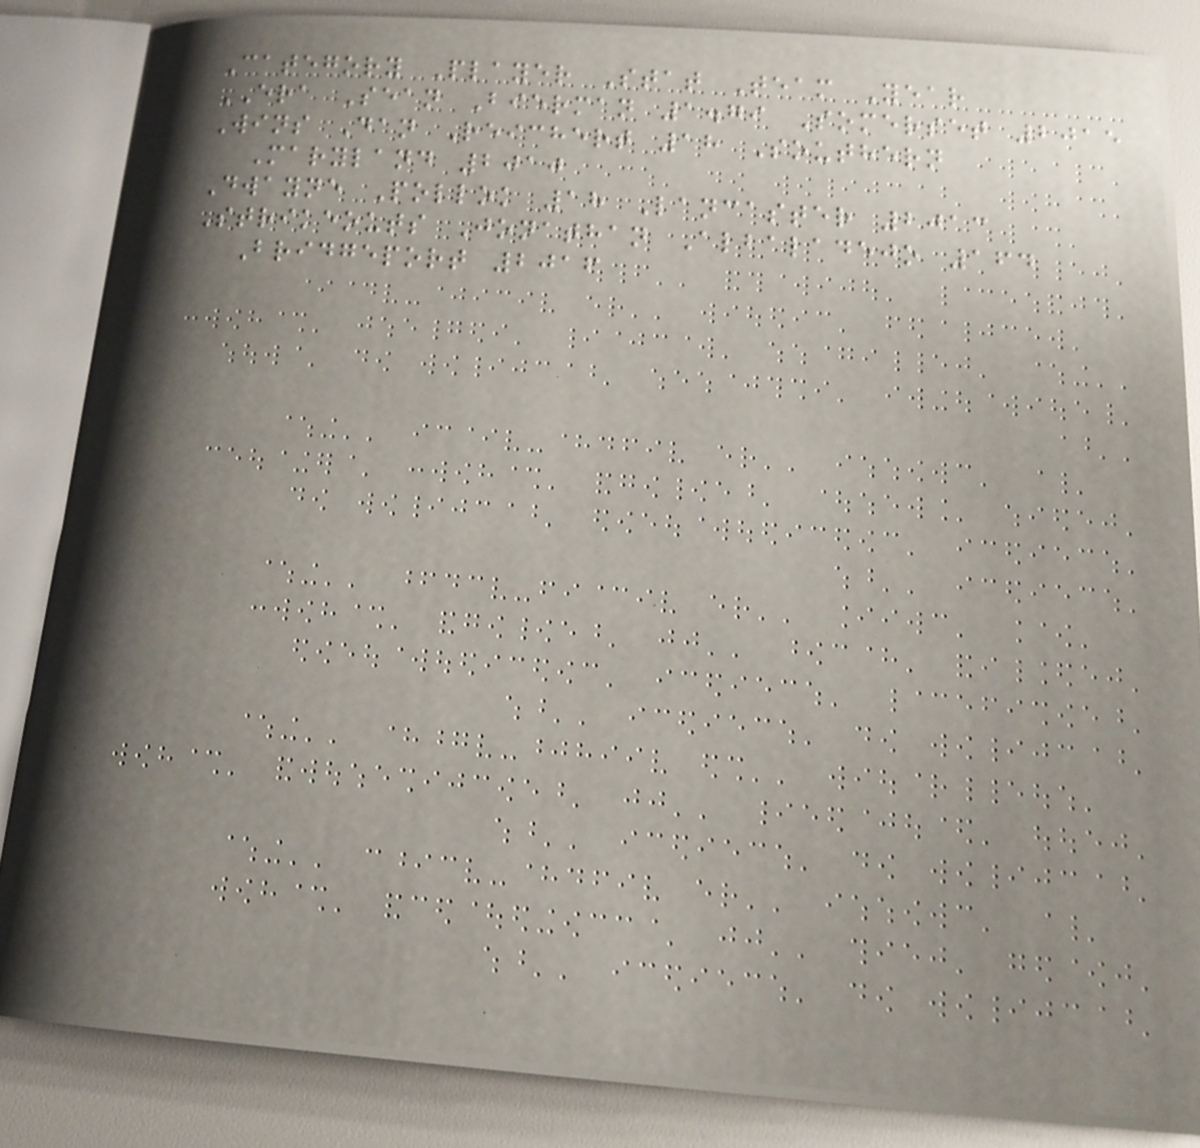Category Player Stat Team Year
ERA Sean Bierman 1.79 Somerset 2015
Wins Dan Reichert 18 Southern
Maryland 2010
Dwayne Pollok 18 Lancaster 2013
Strikeouts Jonathan Albaladejo 164
Bridgeport 2016
